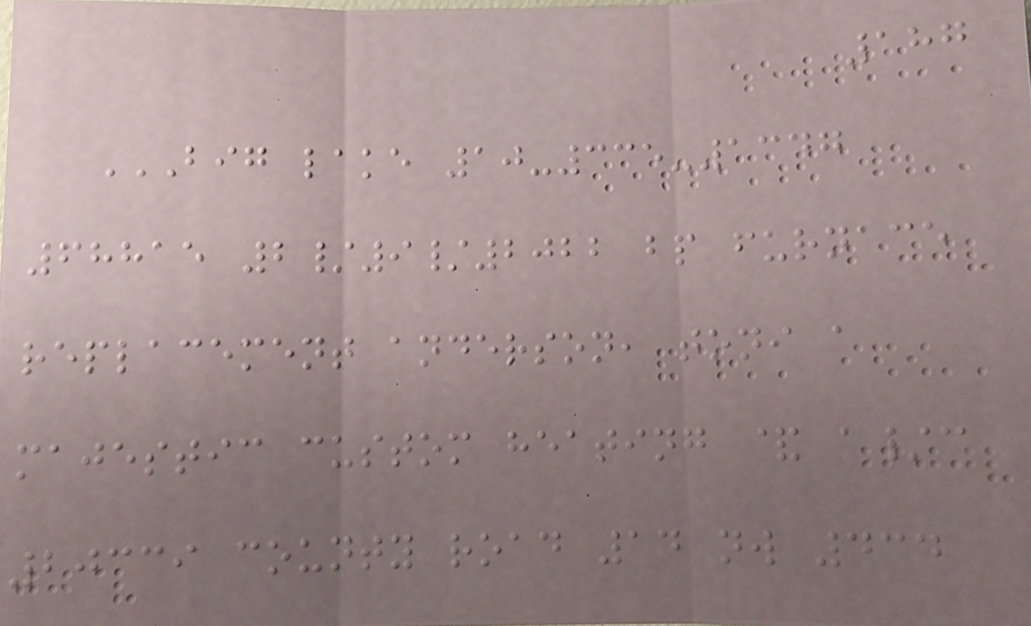187
BIG LAKE 10-335-1347
68815 2/9/2022 BP FURNACE
REPLACEMENT ANDERSON, TONI A
MAJESTIC CUSTOM HEATING & A/C
20339 COUNTY ROAD 14 NW 434
